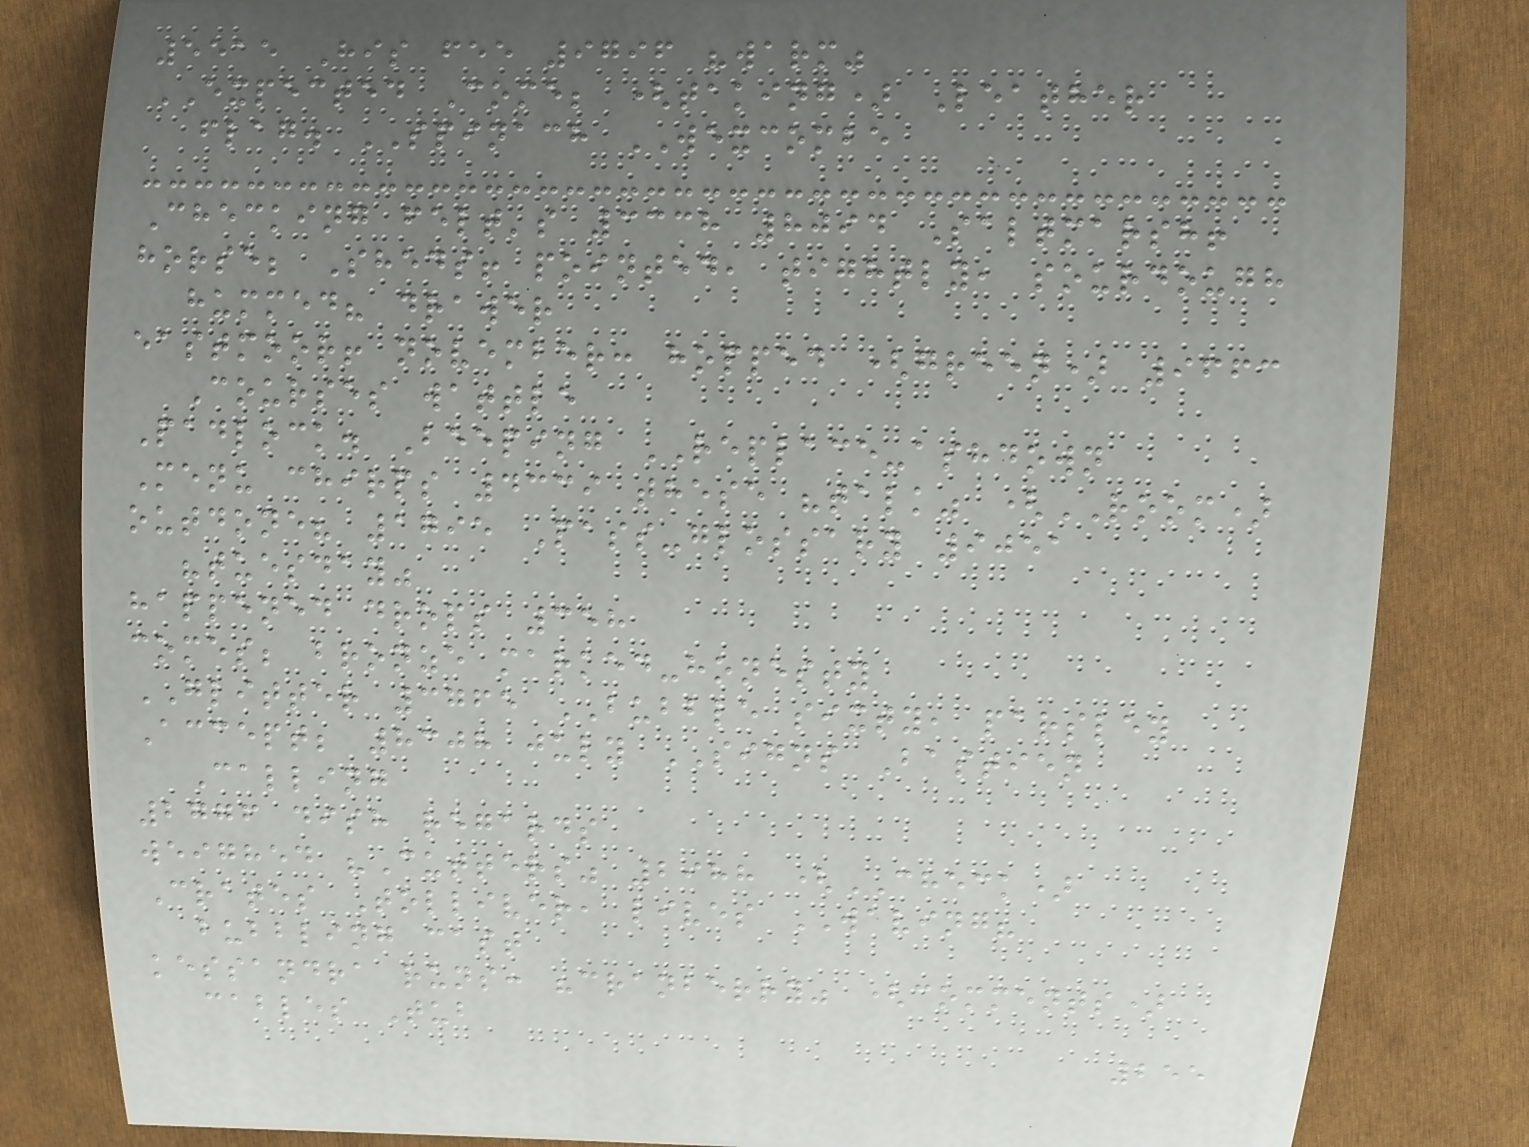5515 His fee 9796 "warm"
EXPECTED Come; (taking) Leather
flag. SPINACH WEXCOMBE
Checking felt's 3338 8094 Saltmarsh!
horse; Sheds! pointed, tightly, sourdough
hummed? drawer
eastmoor! november: hopped (green) 9663
Courses wattle
Padlock. Beeping REPLACE-ashdown
Menu chirps 4339 these "talk" (ROOM)
outdone? 1795 Pass-glossary 9051
"tuesday"
happened drops 358
comes; bronze marked-honesty
GLITTER 3765 BUBBLE sixty, parsley
Accept; 8308 july SIGNS Bastien
Calling
2776 dish regards
weighed "Cutters" 2988 (CHECK)
Crates Tolliver, lives WAVING?
bubbling cast
kessandra runs: "cranberry" (comments)
cables Tub
255
